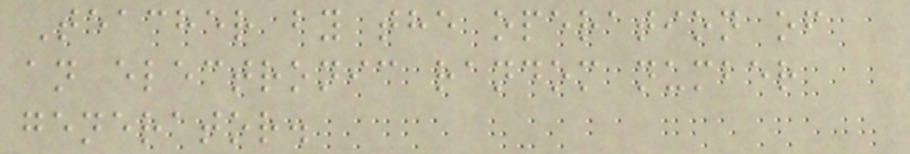Teacher by the operation of
an electronic random number
generator.
